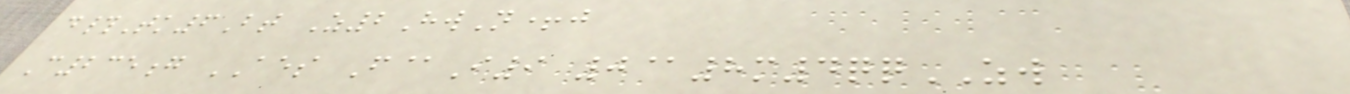d#Tk6Bt Z2HwN+j
C235g AES F@I9 0@8m4qqZW
